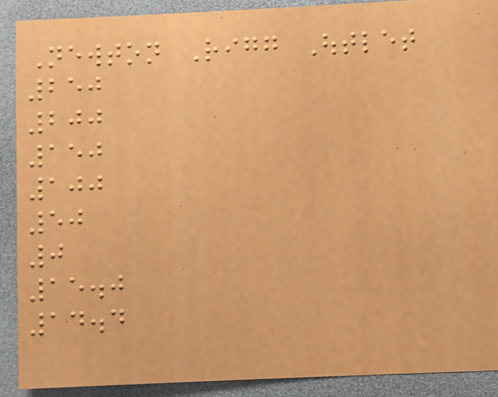Newton Rigg Outlet
250
200
150
100
50
0
15.0
14.4
